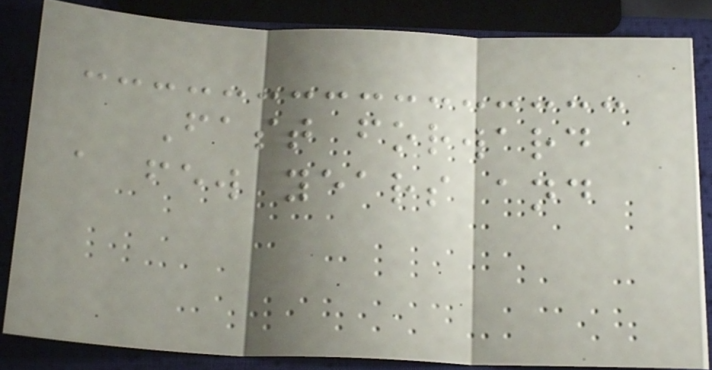Fast forward
a few years and
